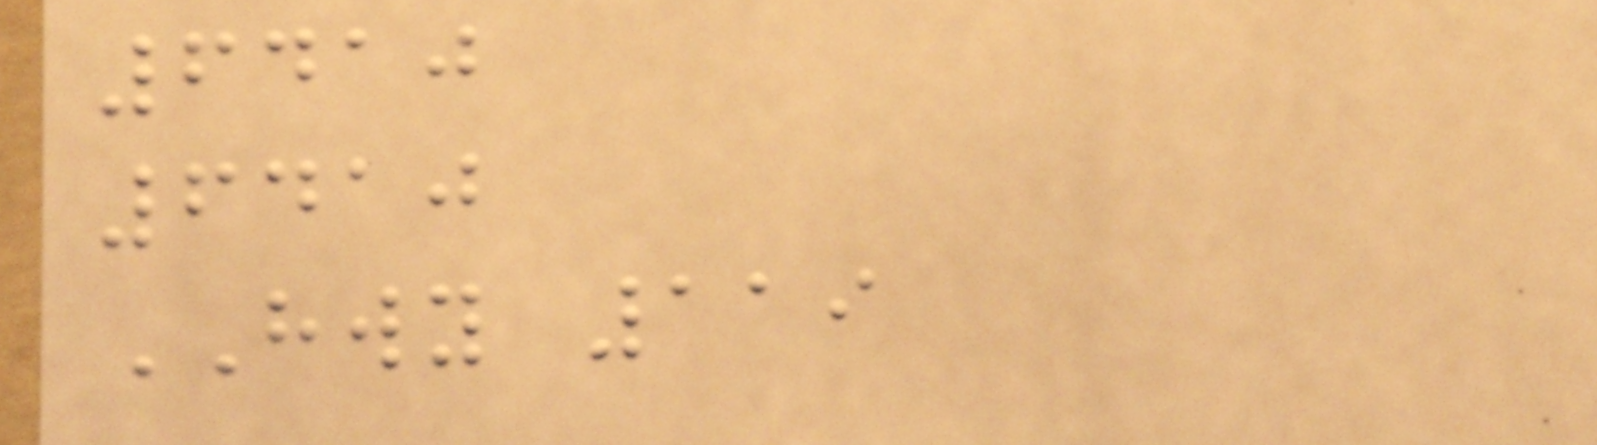6410
6410
HWY 119
